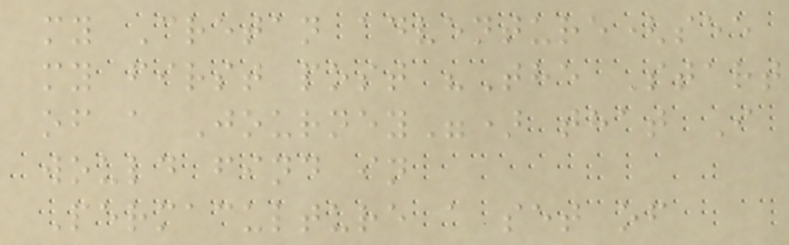my Cretan adventure(see
my first post "The Start
of a Journey") that I
would find in
Permaculture a set of
